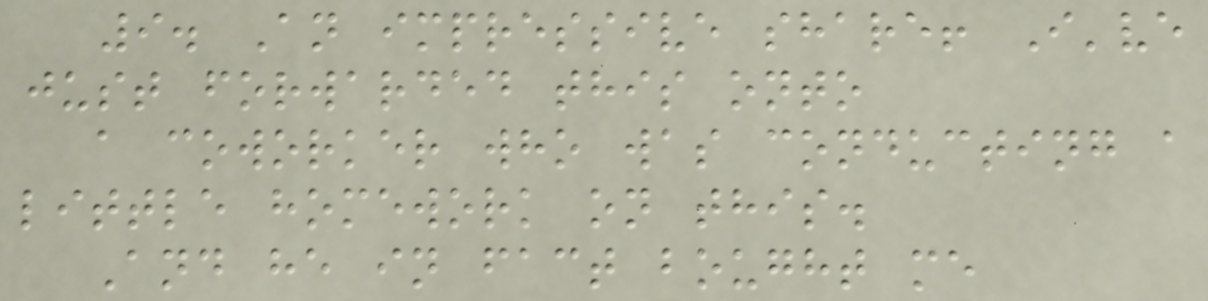9. An impressive share! I've
just forwarded this onto
a coworker who was conducting a
little homework on this.
And he in fact bought me
